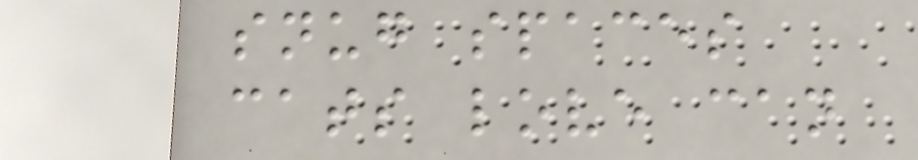snug spaces
cats love can
